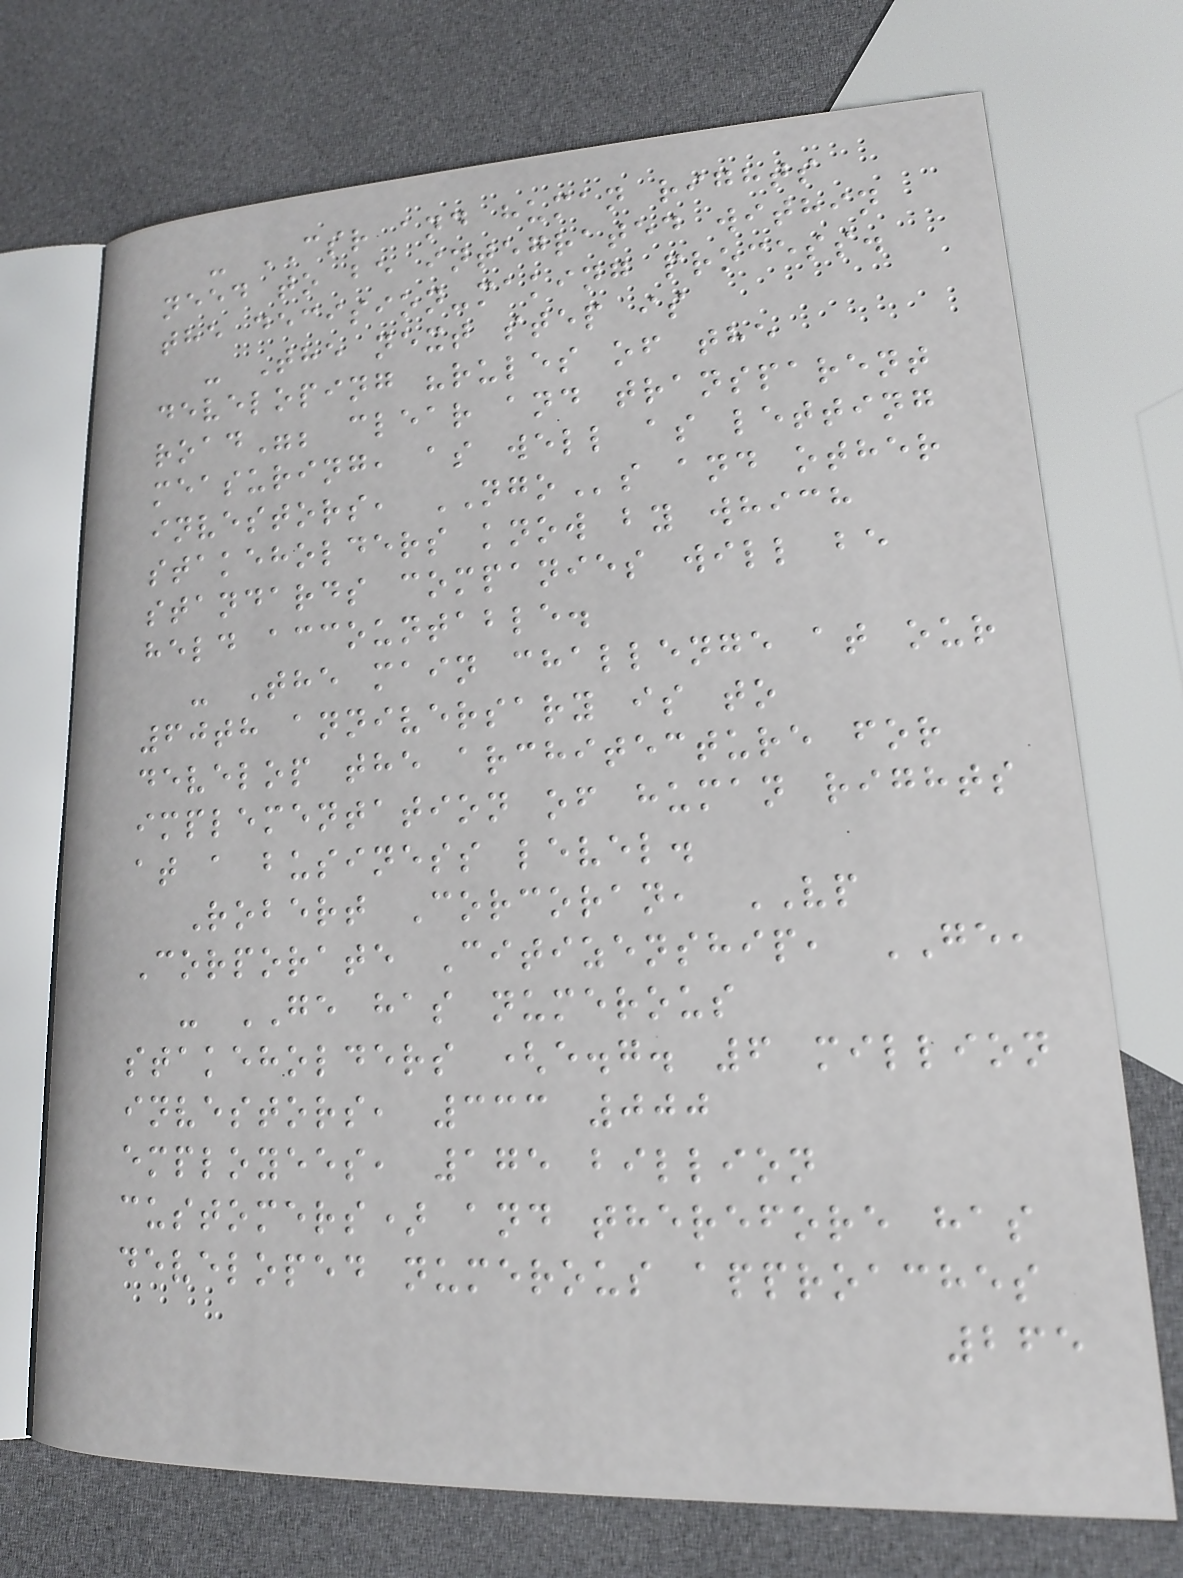- CSR and human rights
need to be integrated within
the decision-making process.
- The next step is
developing "rules of the
road"; clear and transparent
measuring, as well as letting
investors, NGOs and other
stakeholders know by which
standards companies will be
held accountable.
- The main challenge at our
60th anniversary is to
develop the architecture for
implementation of human rights
at a business level.
Robert Corcoran, VP
Corporate Citizenship, GE,
- GE has numerous
stakeholders (e.g. 6 million
investors, 333 000
employees, 175 billion
customers) and therefore has
developed numerous approaches
265
